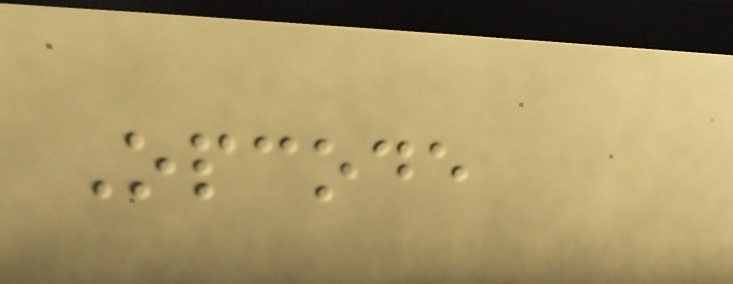Opcode
